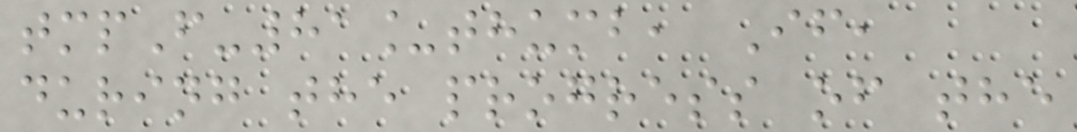tmpF-81_thumb, If,
during the progress of the
